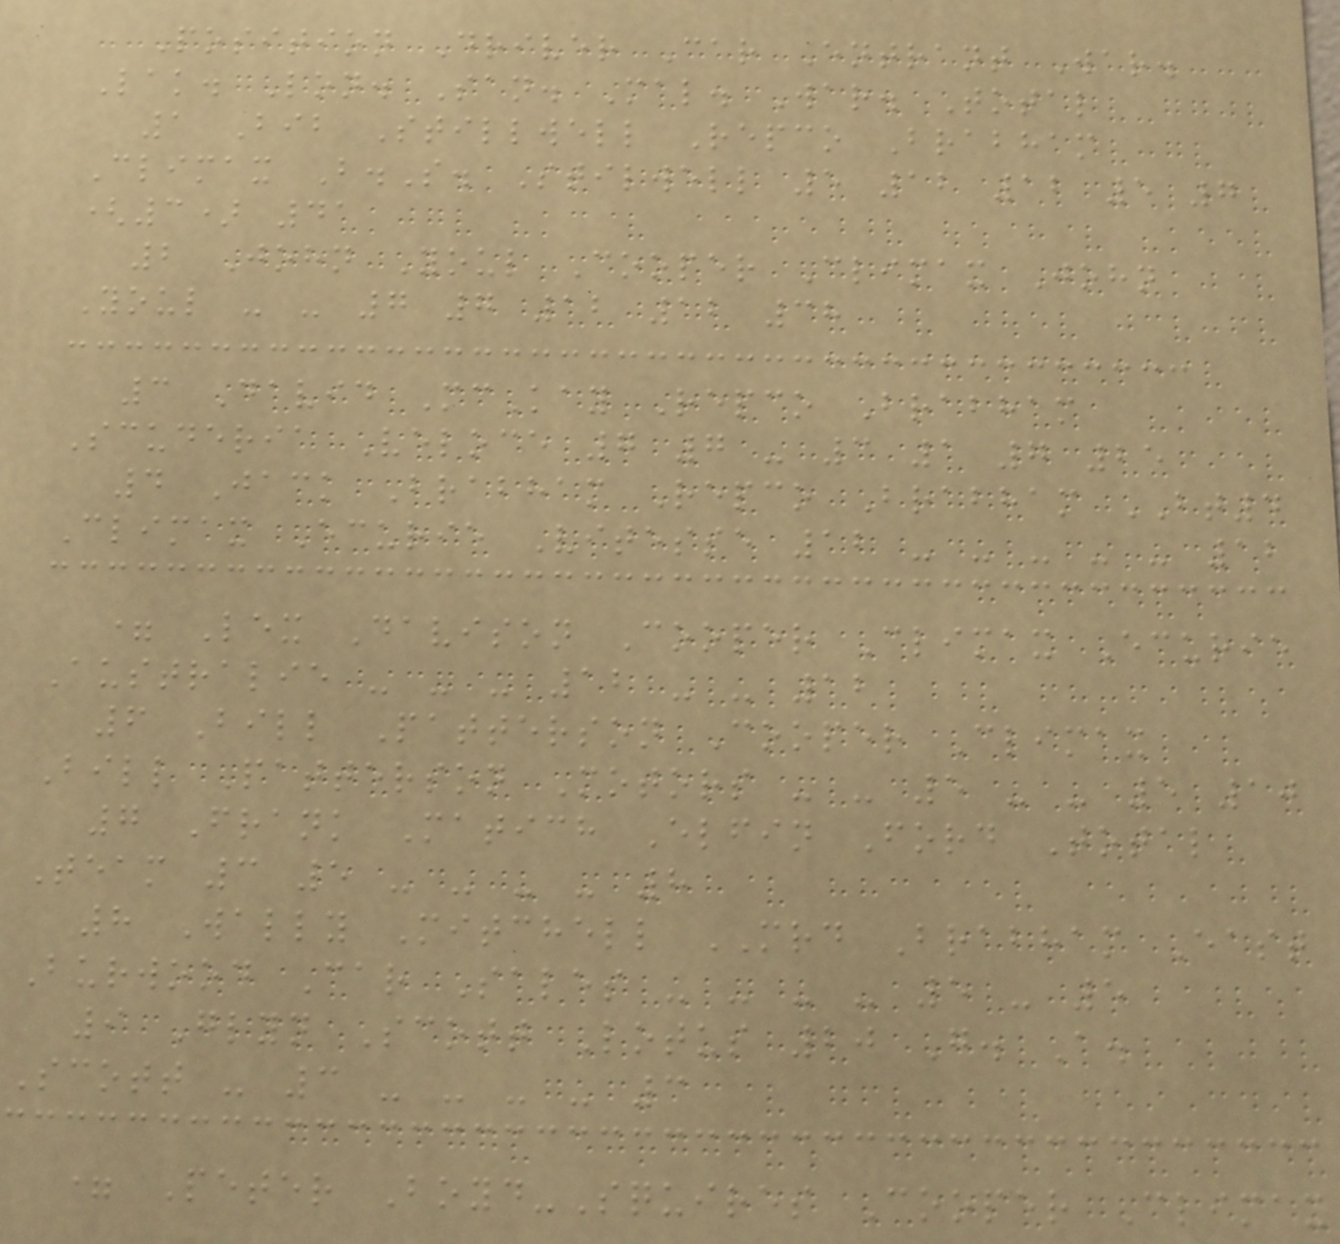Position Driver Car Entrant War.
Lak. Lon. San. Mal. War. Total
1 Bib Stillwell Repco Brabham
Climax B.S. Stilwell 5 12 12 5 7
(3) 41
2 John Youl Cooper Climax John
Youl - - 7 7 12 12 38
3 David McKay Repco Brabham
Scuderia Veloce 7 7 - 3 1 7 25
4 Jack Brabham Repco Brabham BT4
Climax Ecurie Vitesse 12 - - - - - 12
= Lex Davison Cooper Climax Ecurie
Australie - - - 12 - - 12
6 Bill Patterson Cooper Climax
Bill Patterson Motors - - 5 - - 5 10
7 Frank Matich Elfin Ford Total
Team 3 5 - - - - 8
8 Wally Mitchell MRD Brabham East
Burwood Car Sales - - - - 5 - 5
9 Glyn Scott Lotus 20 G. A.
Scott - 3 - - - - 3
= Peter Boyd-Squires Cooper Climax
